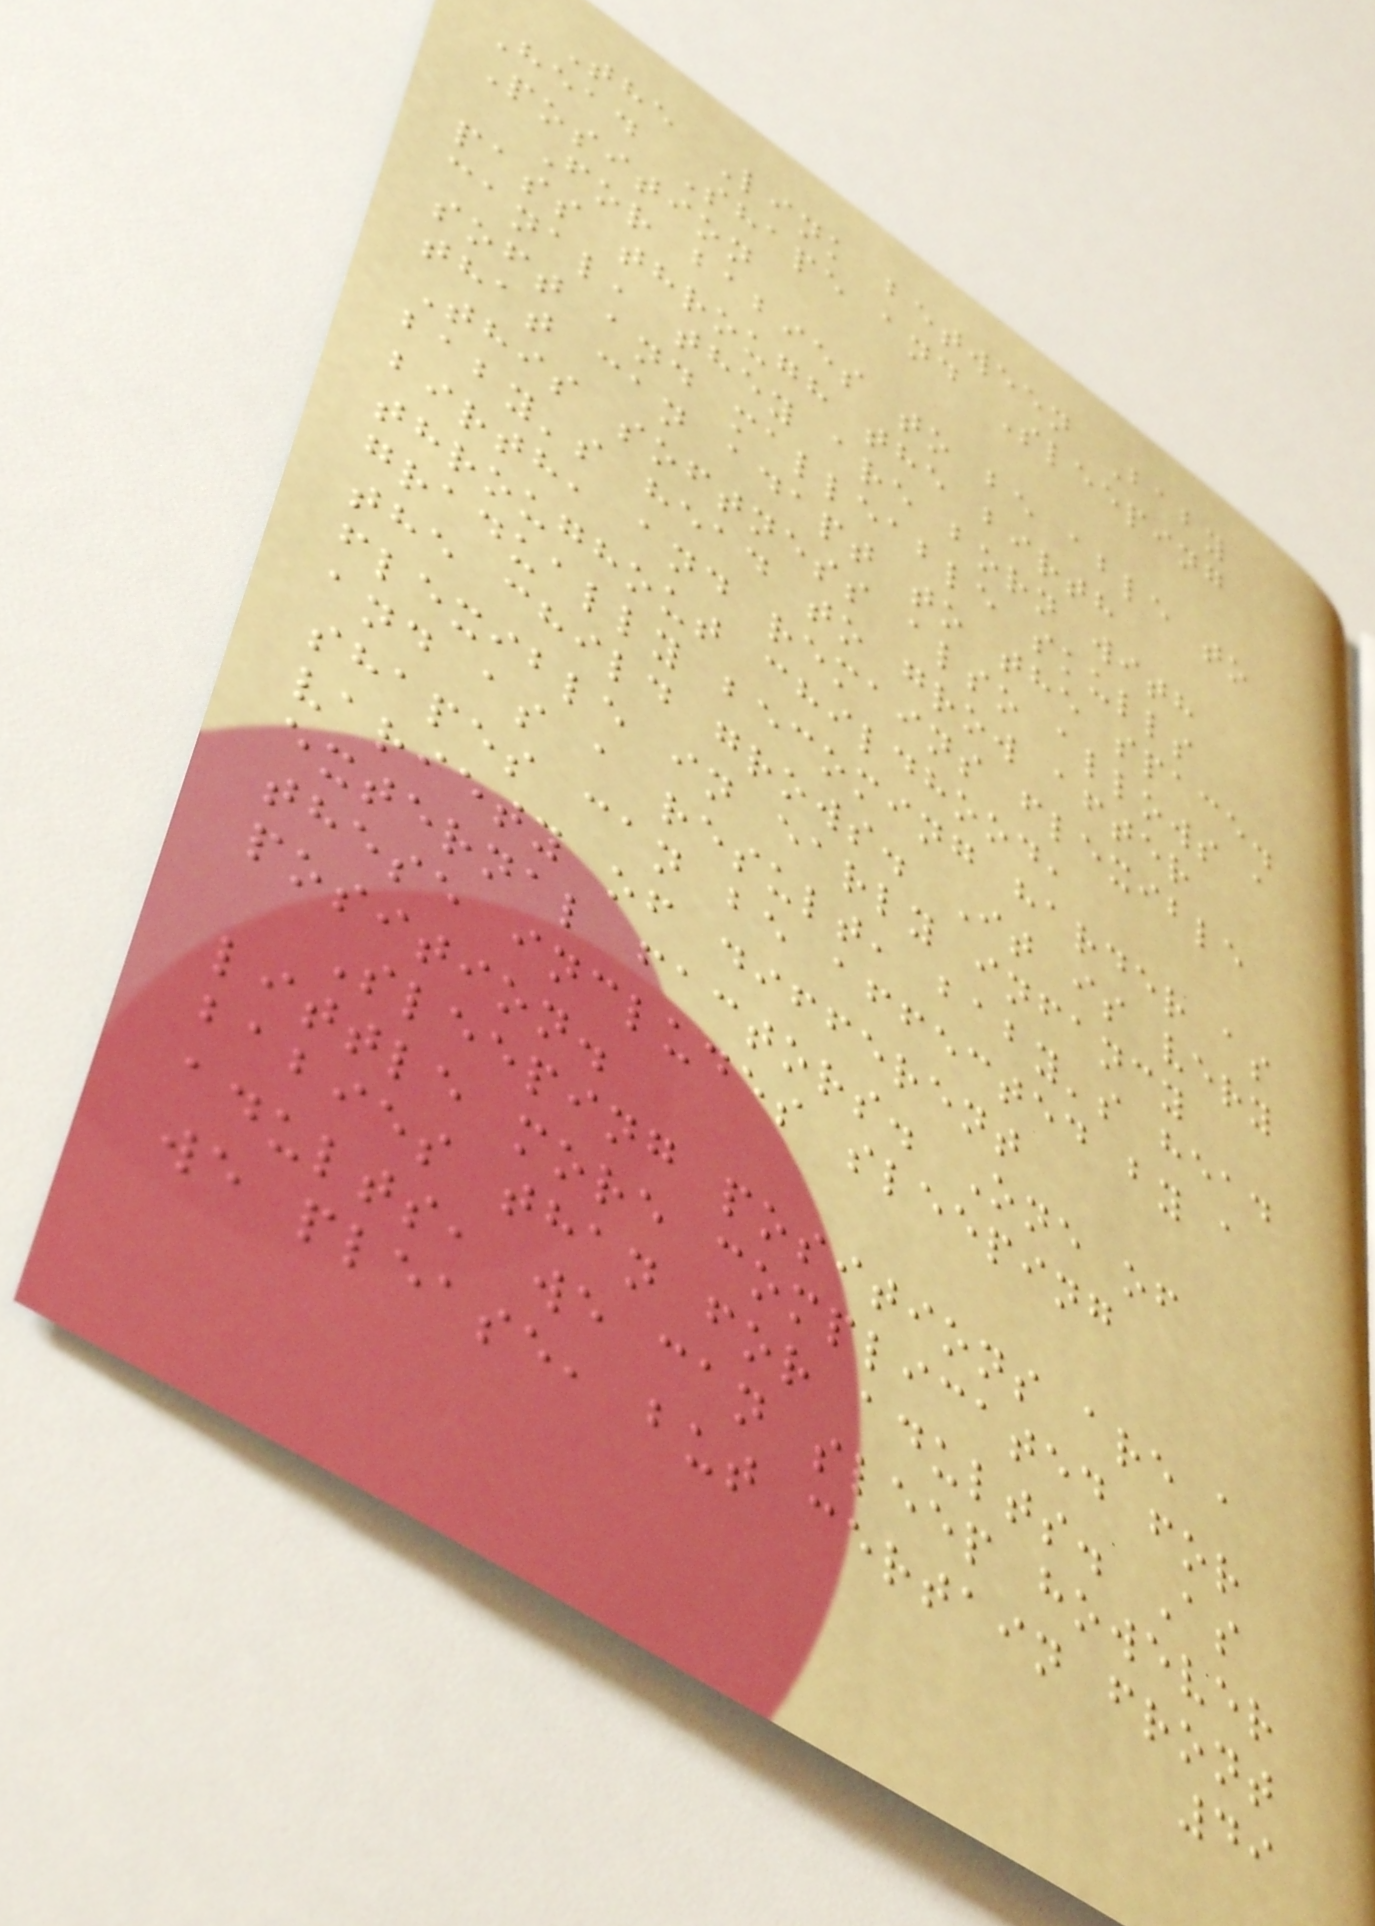The Link between Baby
Head Shape and Sleeping
Position
For babies to be able to
pass through the birth
canal, they are born with
soft and malleable skulls
that can adapt to the space.
This softness also allows a
baby's head to grow after
birth, and remains flexible
throughout childhood,
gradually becoming harder as
the child grows. It is very
flexible in early infancy
and as a result, baby's head
shapes can be affected by a
variety of different
external factors. One of
these includes sleeping
position.
Sleeping positions are a
little more complicated for
babies than for adults. As
adults, we can sleep however
we please, but certain front
49
